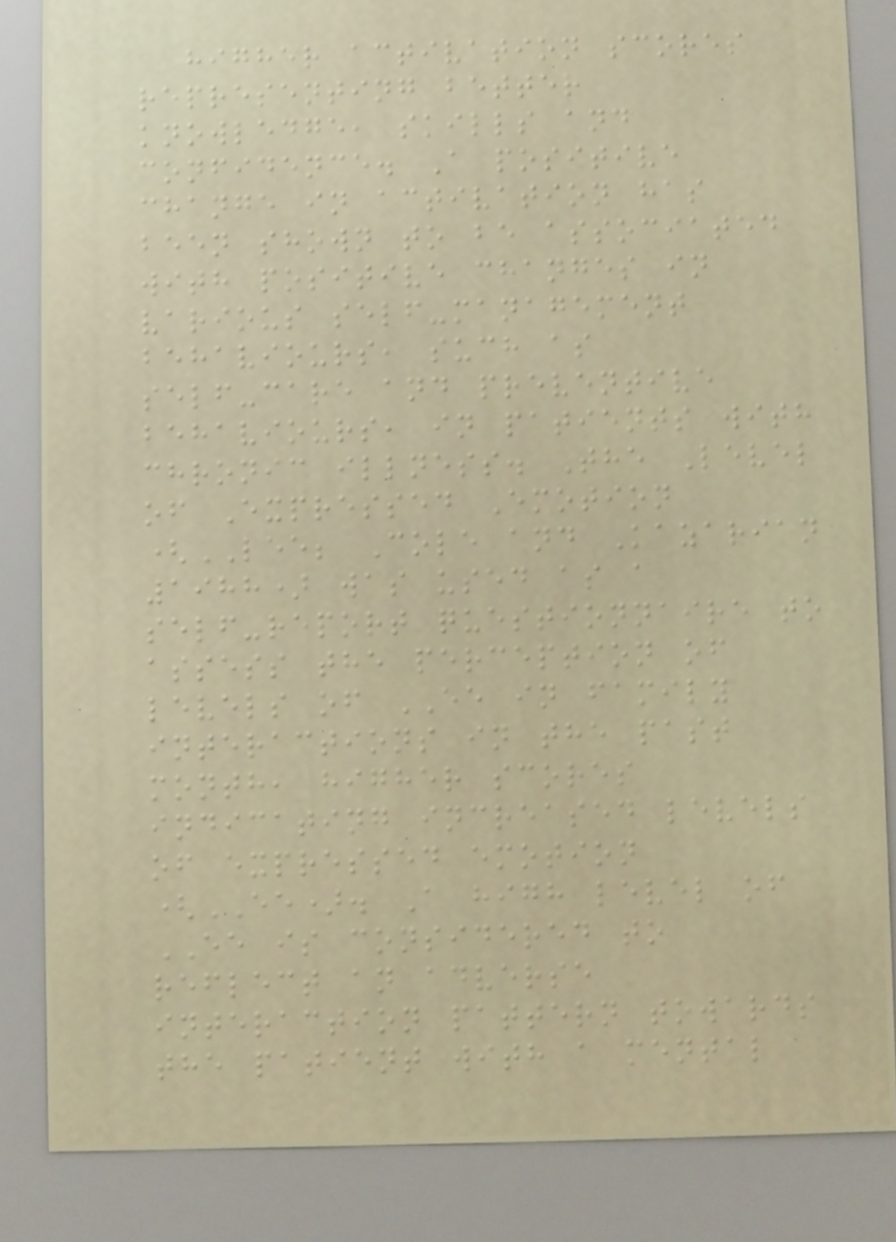higher activation scores
representing better
knowledge, skills and
confidence. A positive
change in activation has
been shown to be associated
with positive changes in
various self-management
behaviours, such as
self-care and preventive
behaviours, in patients with
chronic illness. The Level
of Expressed Emotion
(LEE; Cole and Kazarian
1988) was used as a
self-report questionnaire to
assess the perception of
levels of EE in family
interactions in the past
month, higher scores
indicating increased levels
of expressed emotion
(EE). A high level of
EE is considered to
reflect an adverse
interaction pattern towards
the patient with a mental
